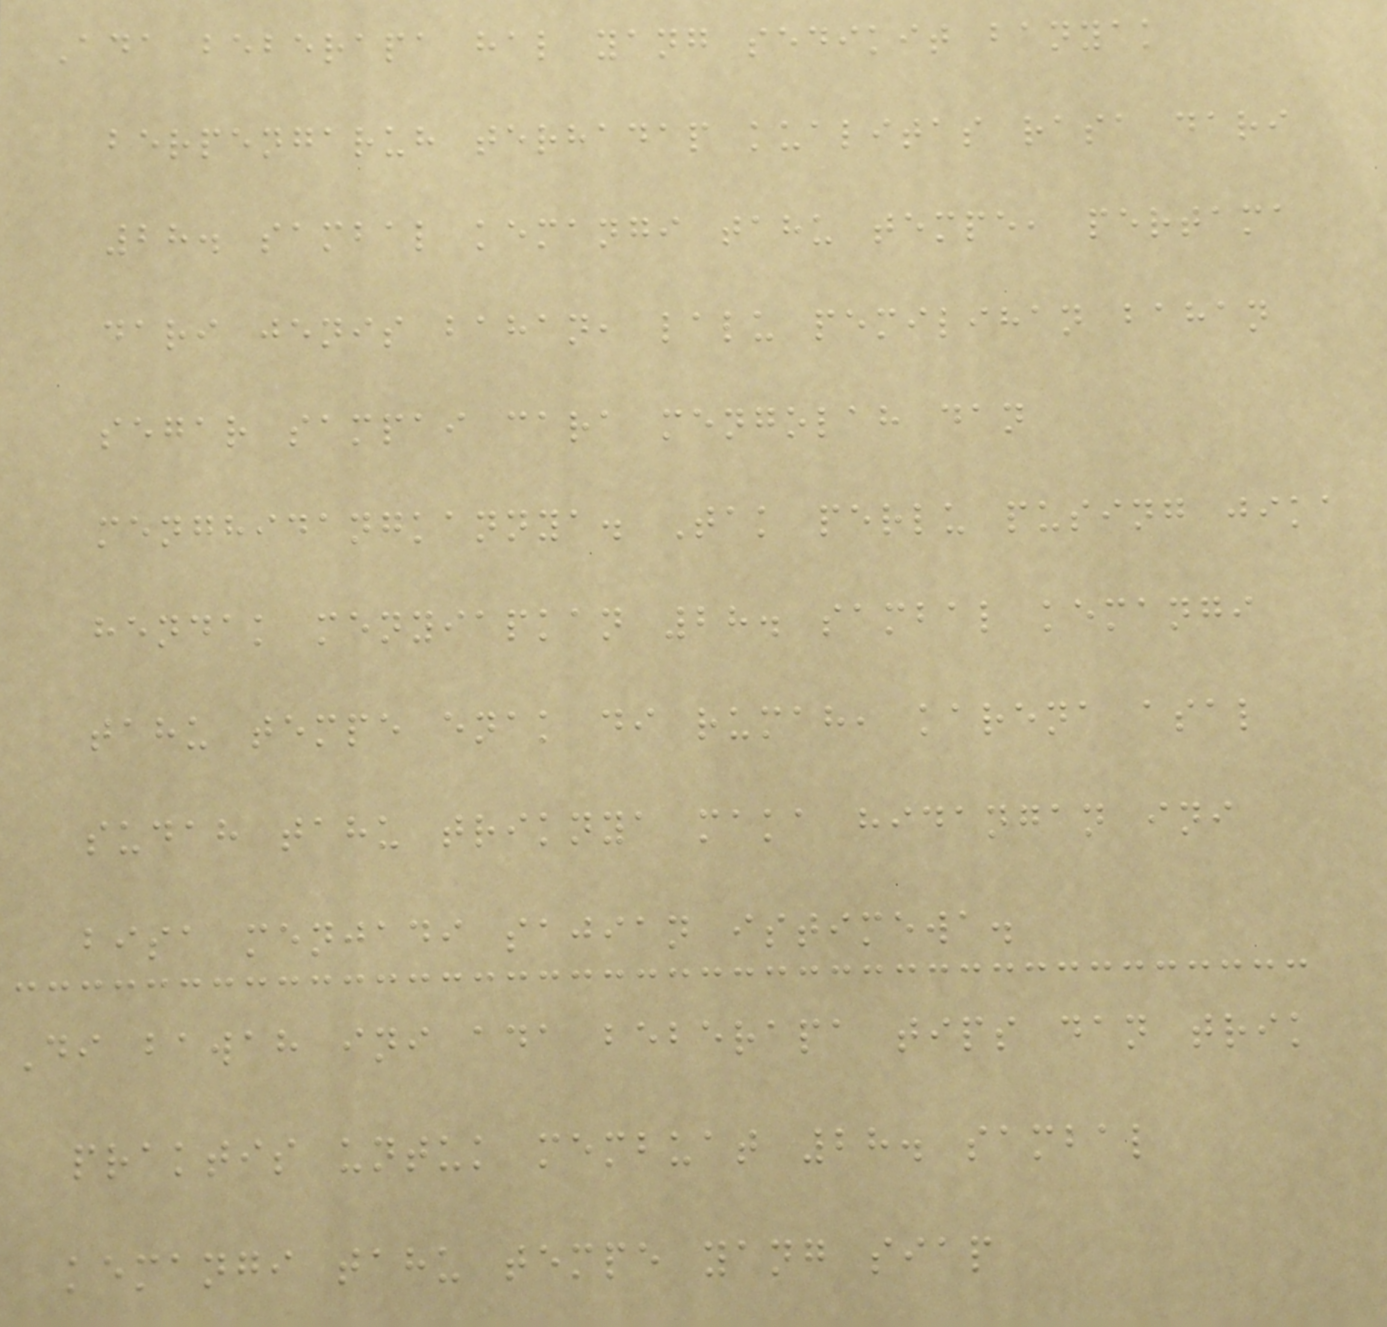Ada beberapa hal yang sedikit banyak
berpengaruh terhadap kualitas rasa dari
28. sambal kemangi tahu tempe, pertama
dari jenis bahan, lalu pemilihan bahan
segar sampai cara mengolah dan
menghidangkannya. Tak perlu pusing jika
hendak menyiapkan 28. sambal kemangi
tahu tempe enak di rumah, karena asal
sudah tahu triknya maka hidangan ini
bisa menjadi sajian istimewa.
Di bawah ini ada beberapa tips dan trik
praktis untuk membuat 28. sambal
kemangi tahu tempe yang siap
